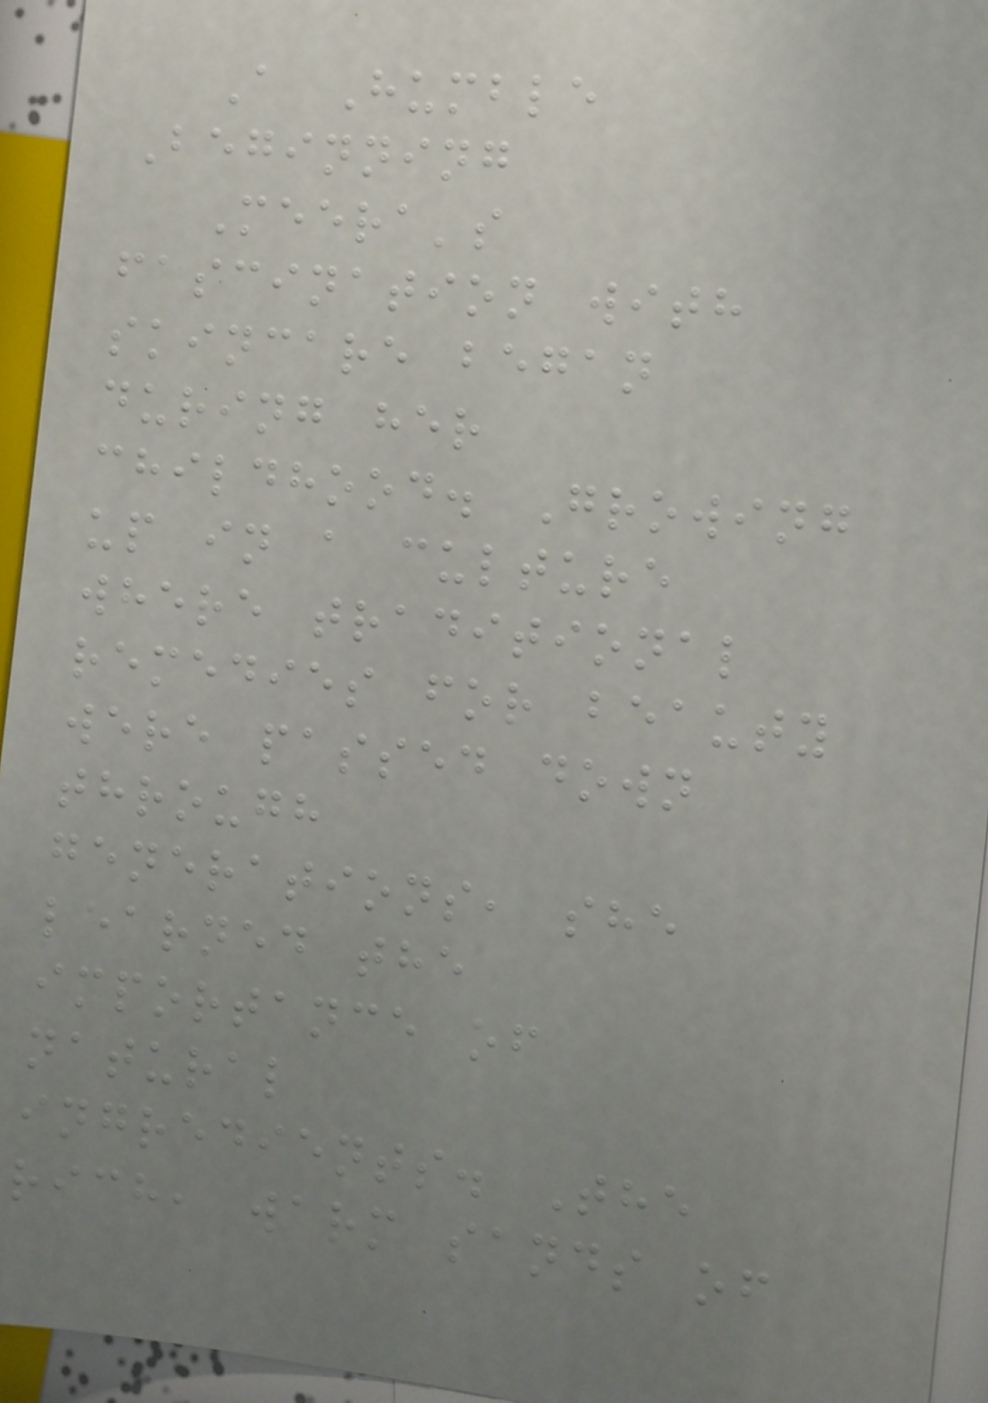A Humble
Beginning
Meera's
fascination with
skincare began
during her
childhood. Growing
up in a culture
where traditional
remedies for beauty
were passed down
through
generations, she
learned the
importance of
natural
ingredients. The
rich, warm sands of
